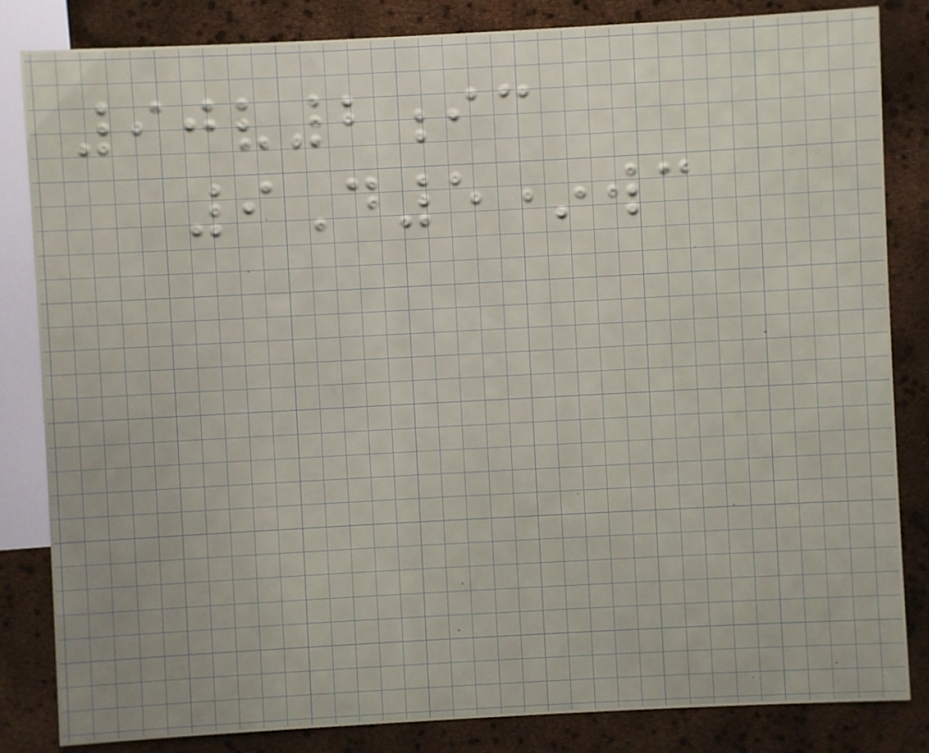90v2ic
9D5*wc
